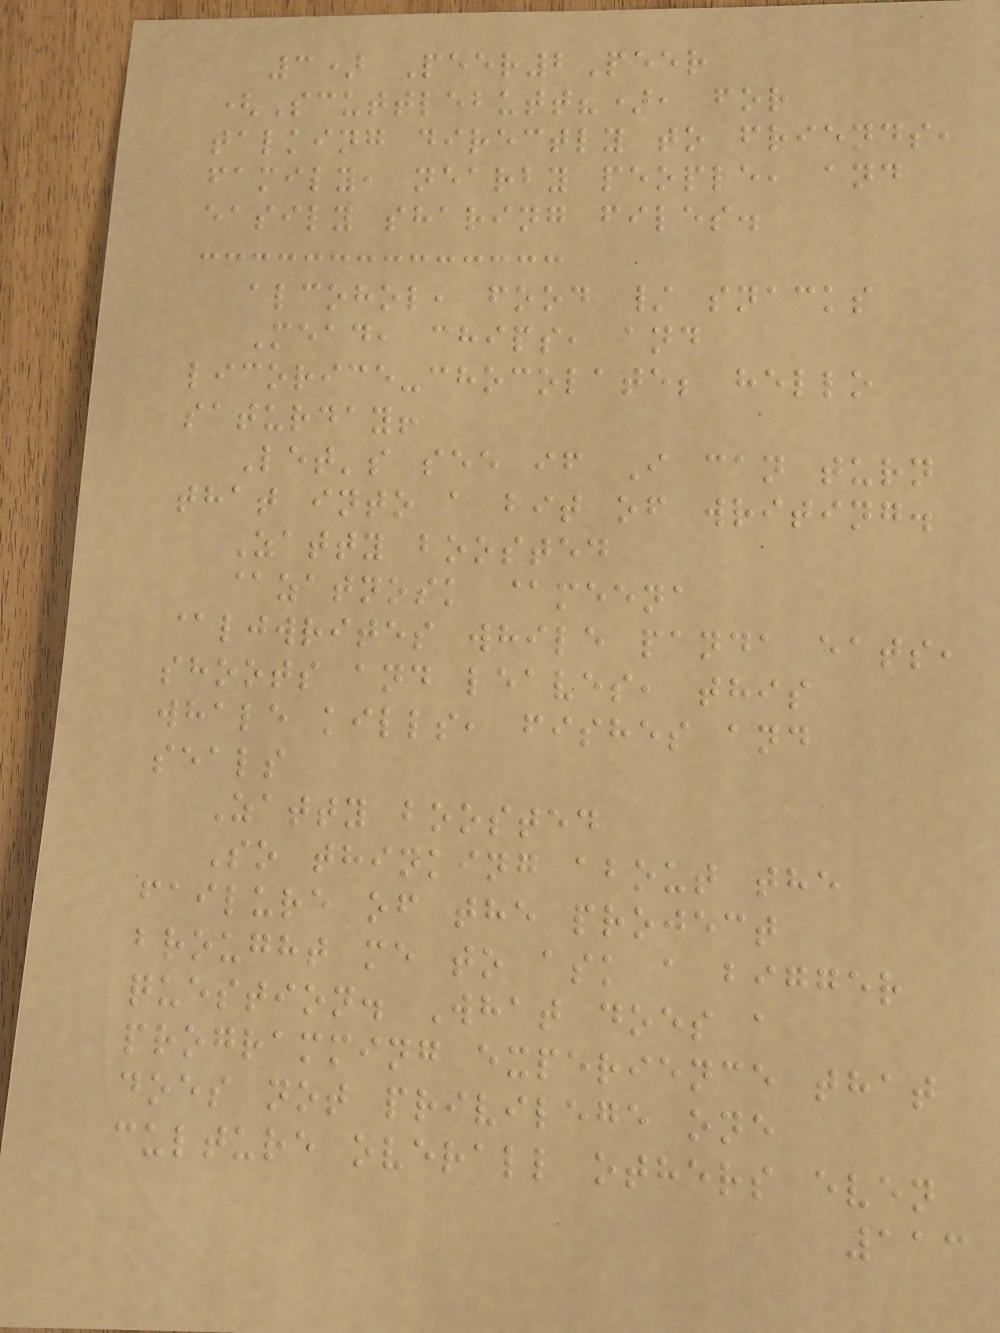3) Peer2Peer
(Scuttlebutt?), for
talking directly to friends,
family, nearby people, and
easily sharing files.
alcohol, food / snacks
Mead, chips, and
licorice-chocolate; hello
saturday!
Let's see if I can turn
that into a bit of writing.
Zatty boosted
@zatnosk @meena
@ljwrites while panda eats,
shoots and leaves, this
whale kills, fishes and
seals
Zatty boosted
So thinking about the
failure of the project
brought me to ask a bigger
question. What does a
programming experience that
does not privilege one
culture overall others even
113
